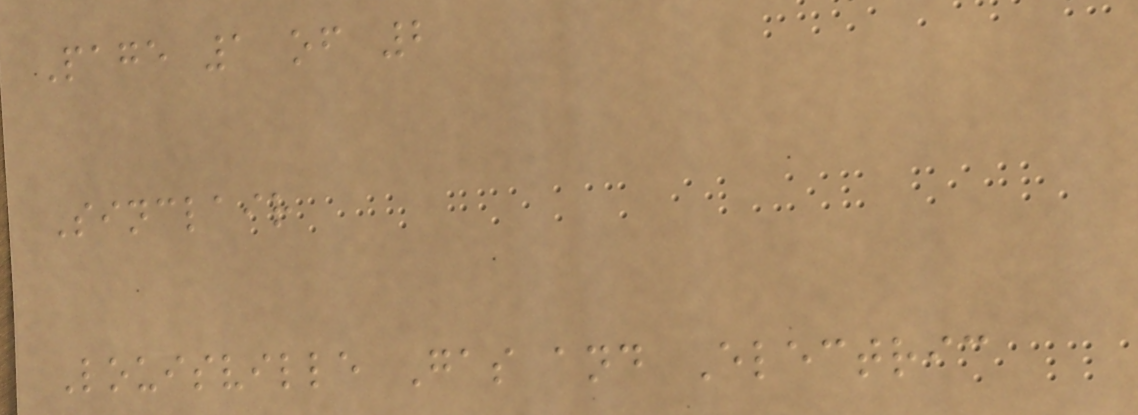Page 1 of 2
Sinclair
Louisville Gas and Electric
